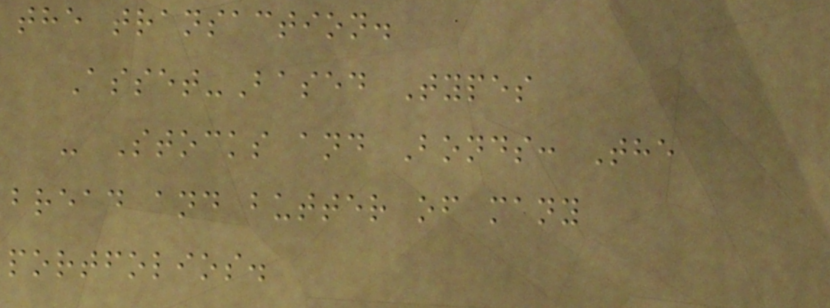the transaction.
Asset-Based Types
- Stocks and Bonds: The
bread and butter of many
portfolios.
